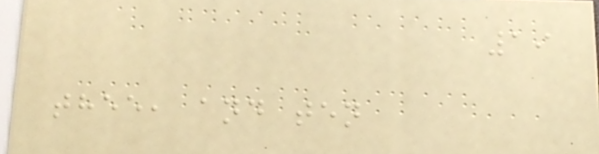19
thee, and ten
